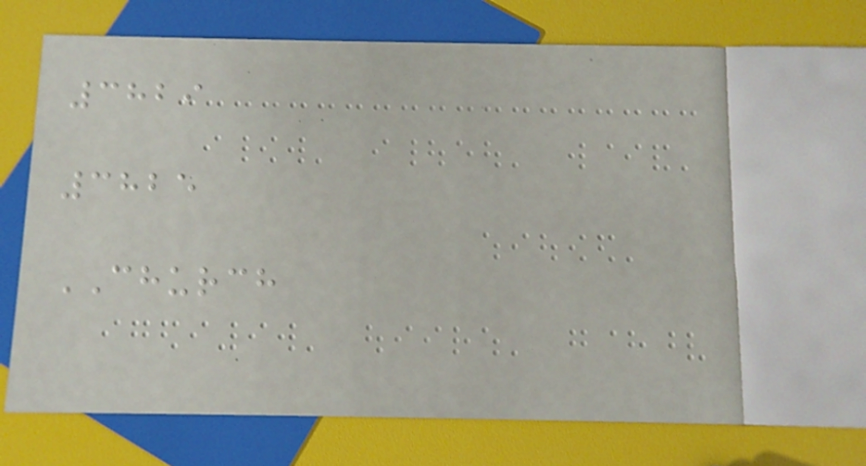3829
3825
CHURCH
